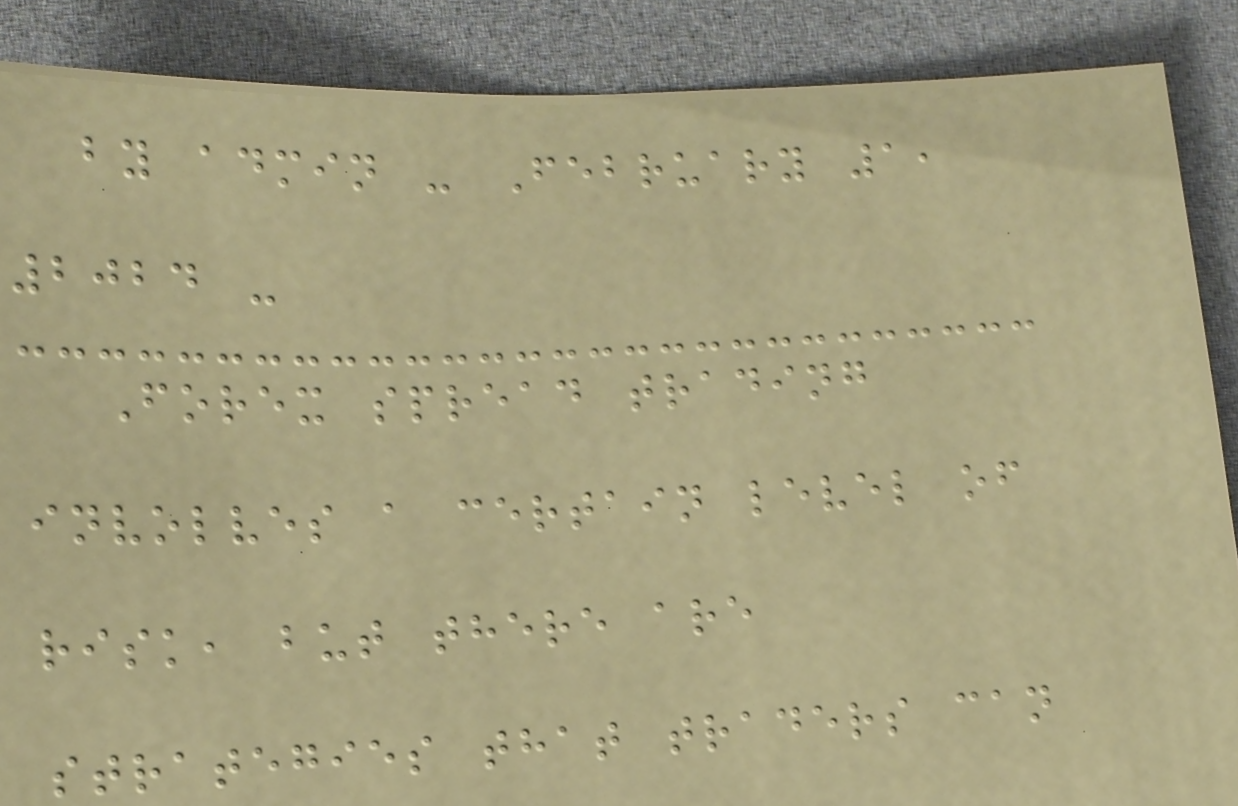by admin - February 1,
2024 -
Forex spread trading
involves a certain level of
risk, but there are
strategies that traders can
